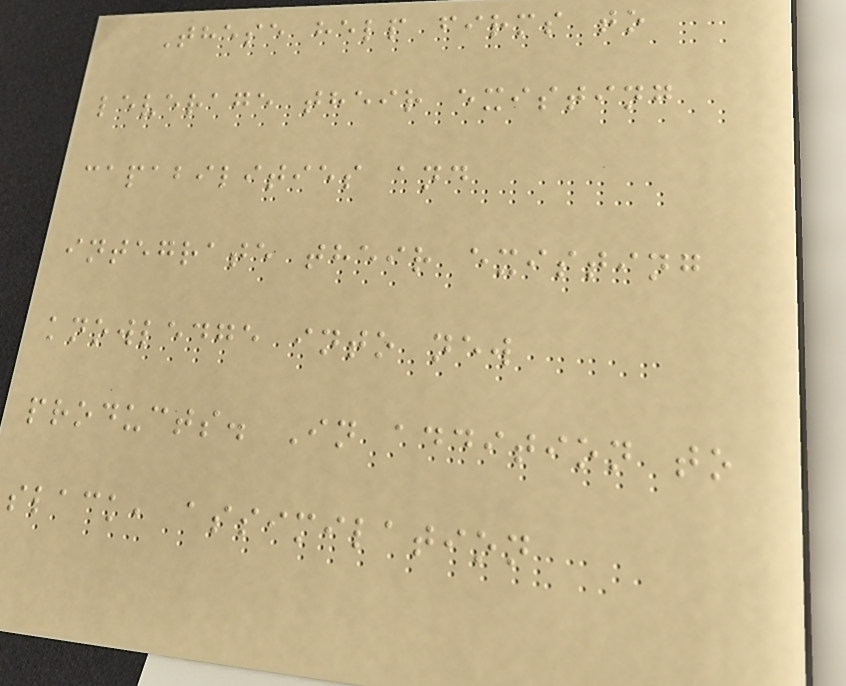These help firms to
leverage their existing
capabilities and
integrate their existing
knowledge into new
products. In addition to
slack, assimilation
